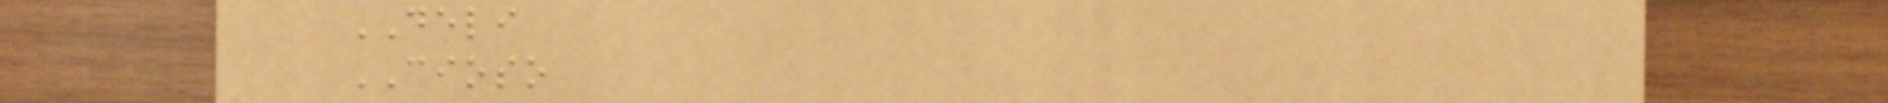DELI
CIOSO
